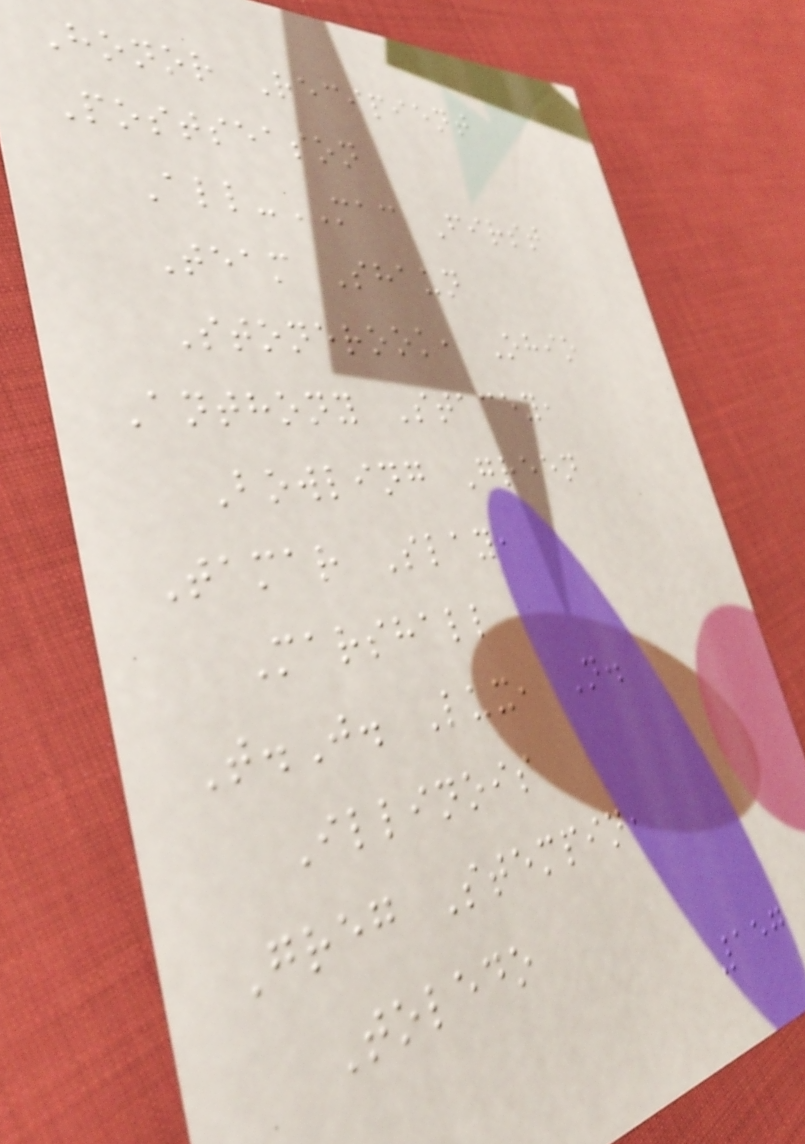Honor Recipient
Postseason
All-MAC First
Team Shaun
Stonerook, Ohio
Anthony Stacey,
Bowling Green
Tamar Slay,
Marshall
T.J. Lux, N.
Illinois
Greg Stempin,
Toledo
157
